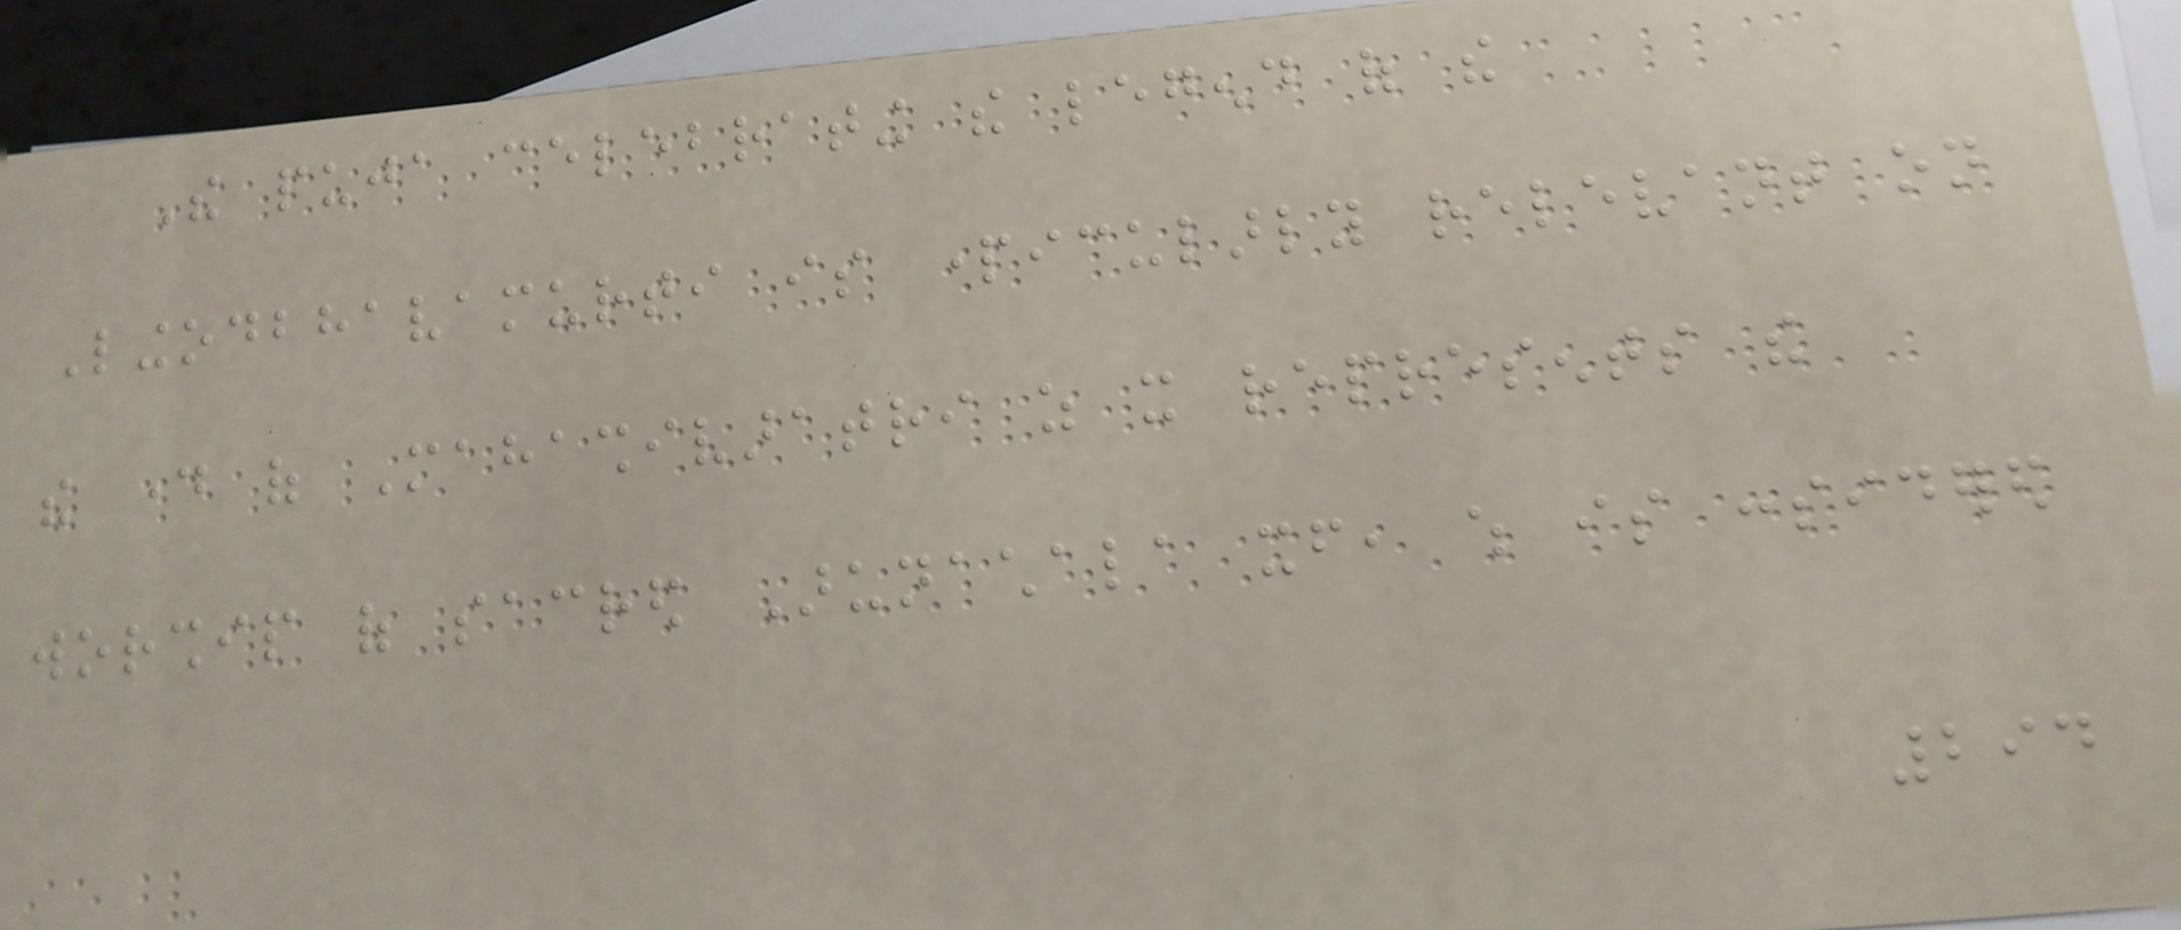The puja celebrating the legend of the
Lingodbhavamurti is particularly relevant on
the day of Mahashivaratri as it represents the
worship of sacred Arunachala itself, which is considered
294
